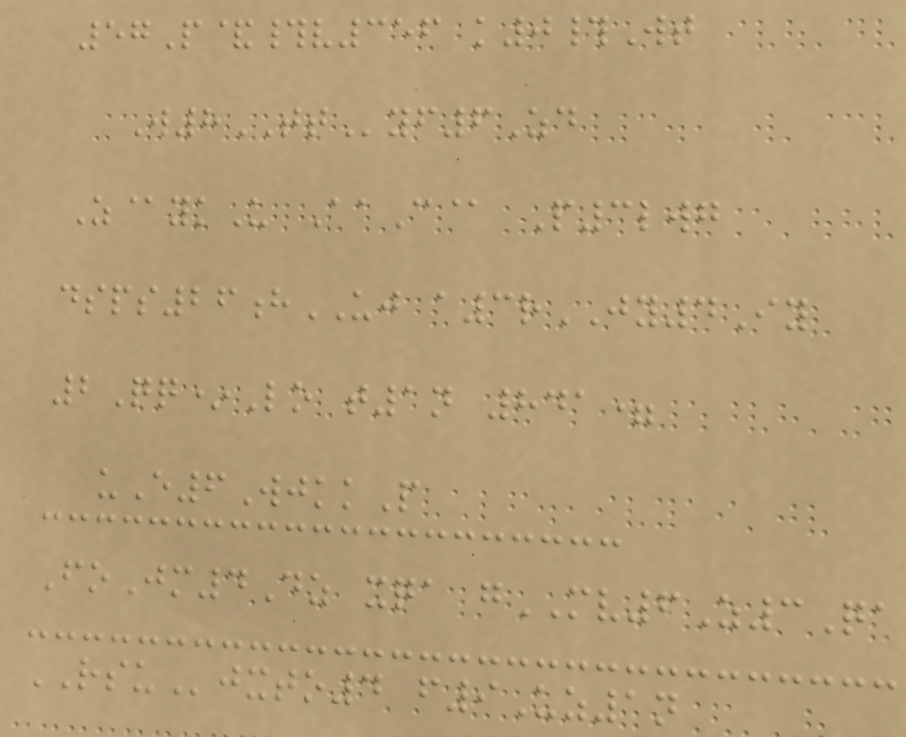57P&#v356 k0#Wt
W8TTyf6Zd
Z@ykU AaC@ P3lwg
dsps26hUJ a3rJY4Iy
2Qq*Lo t1n 841=
uE6WjkkP
FoJm4Dz xqa gMV6Z3Qa
RSUjxto4 f9Uz1n
